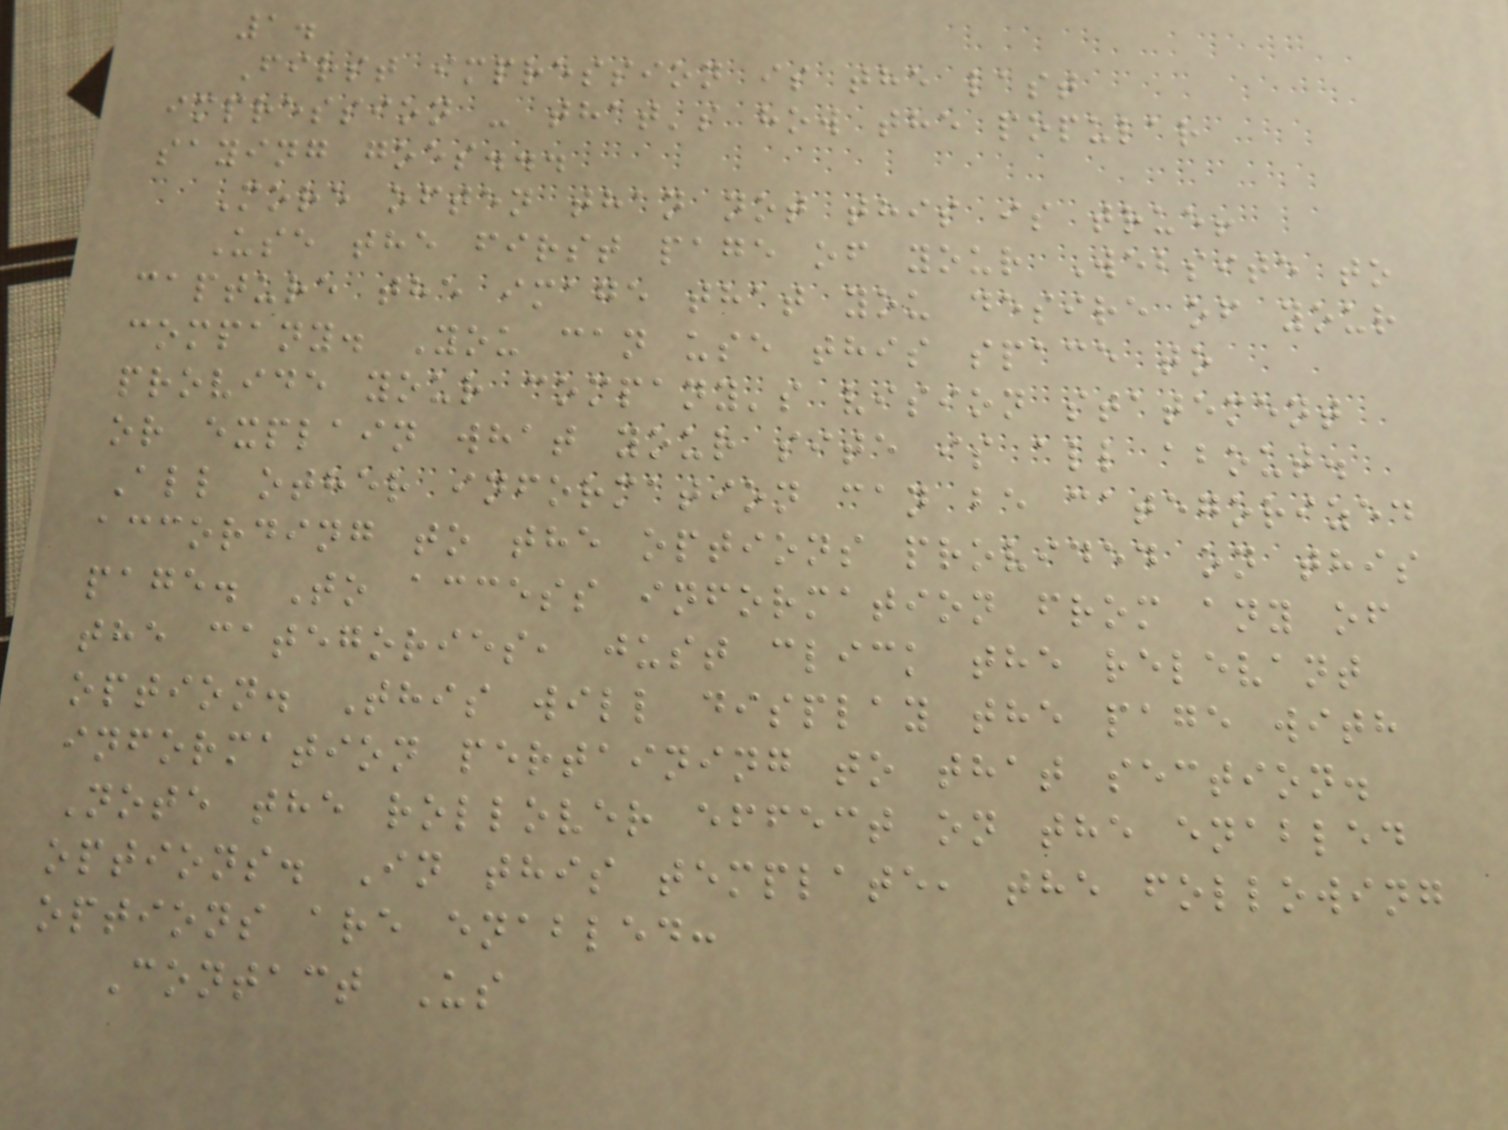1.
First impression is the last
impression - that's how the popular
saying goes...
More often than not this is true!
Use the first page of your Website to
capture the image that you desire of your
company. You can use this space to
provide your company's vision statement
or explain what your site is all about.
All other information can be categorized
according to the options provided on this
page. To access information from any of
the categories, just click the relevant
option. This will display the page with
information pertaining to that section.
Note the rollover effect on the enabled
options. In this template, the following
options are enabled:
Contact Us
